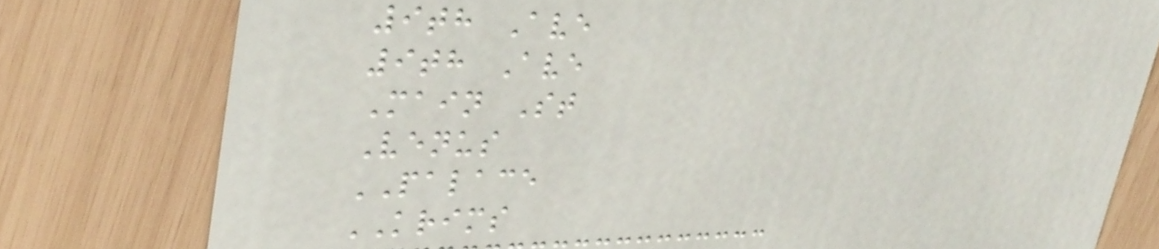9th Ave
9th Ave
Main St
Venus
PALACE
KRIMS
